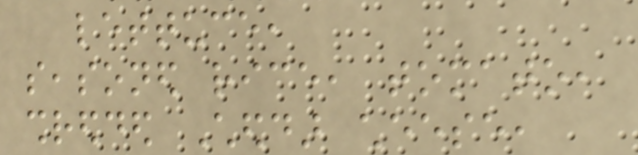lettuce,
seasoned rice, tomato,
shredded Cheddar cheese,
